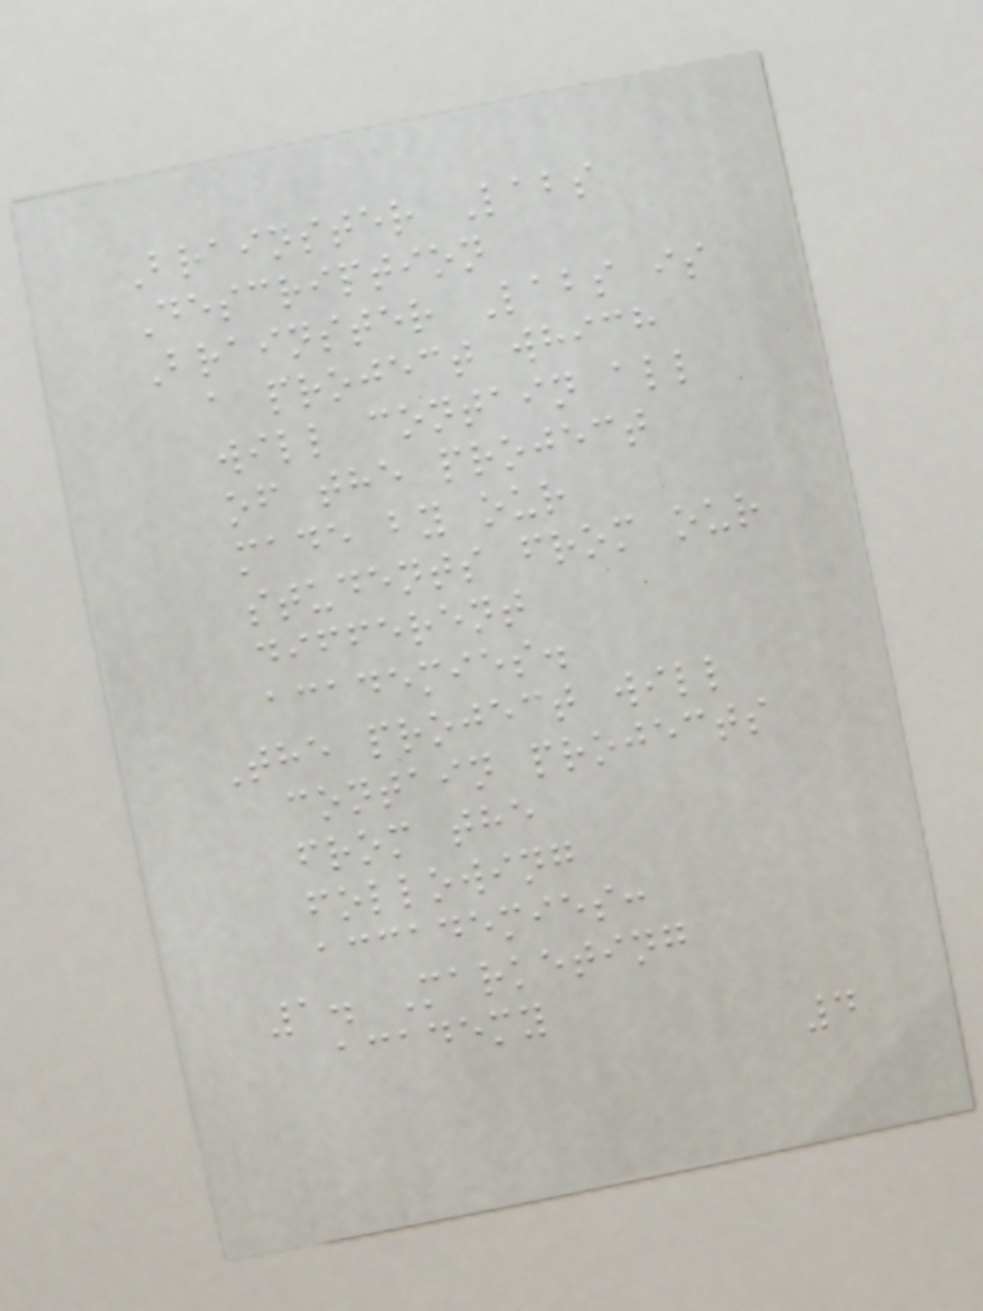Brainster Labs
Description
Brainster Labs is
a project which
will contain all
of the project
made by our
students from our
different
academies.
The project will
contain projects
from the
following
accademies:
1. Marketing
academy
4
